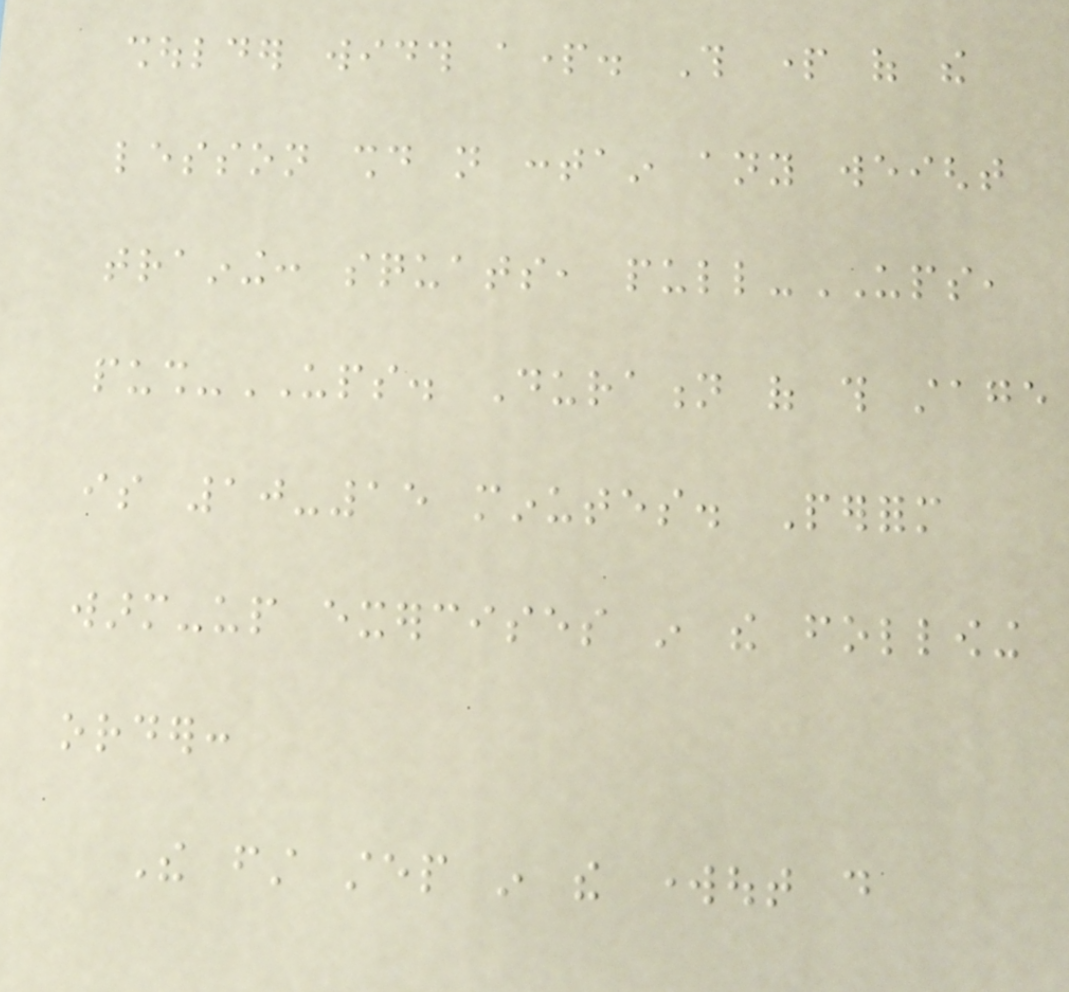shoulder width apart. This part of the
lesson should not contain any weight
training: squats, pull-UPS,
push-UPS. Duration of this stage
is 10-15 minutes. Perform
warm-up exercises in the following
order:
The first step in the workout do
